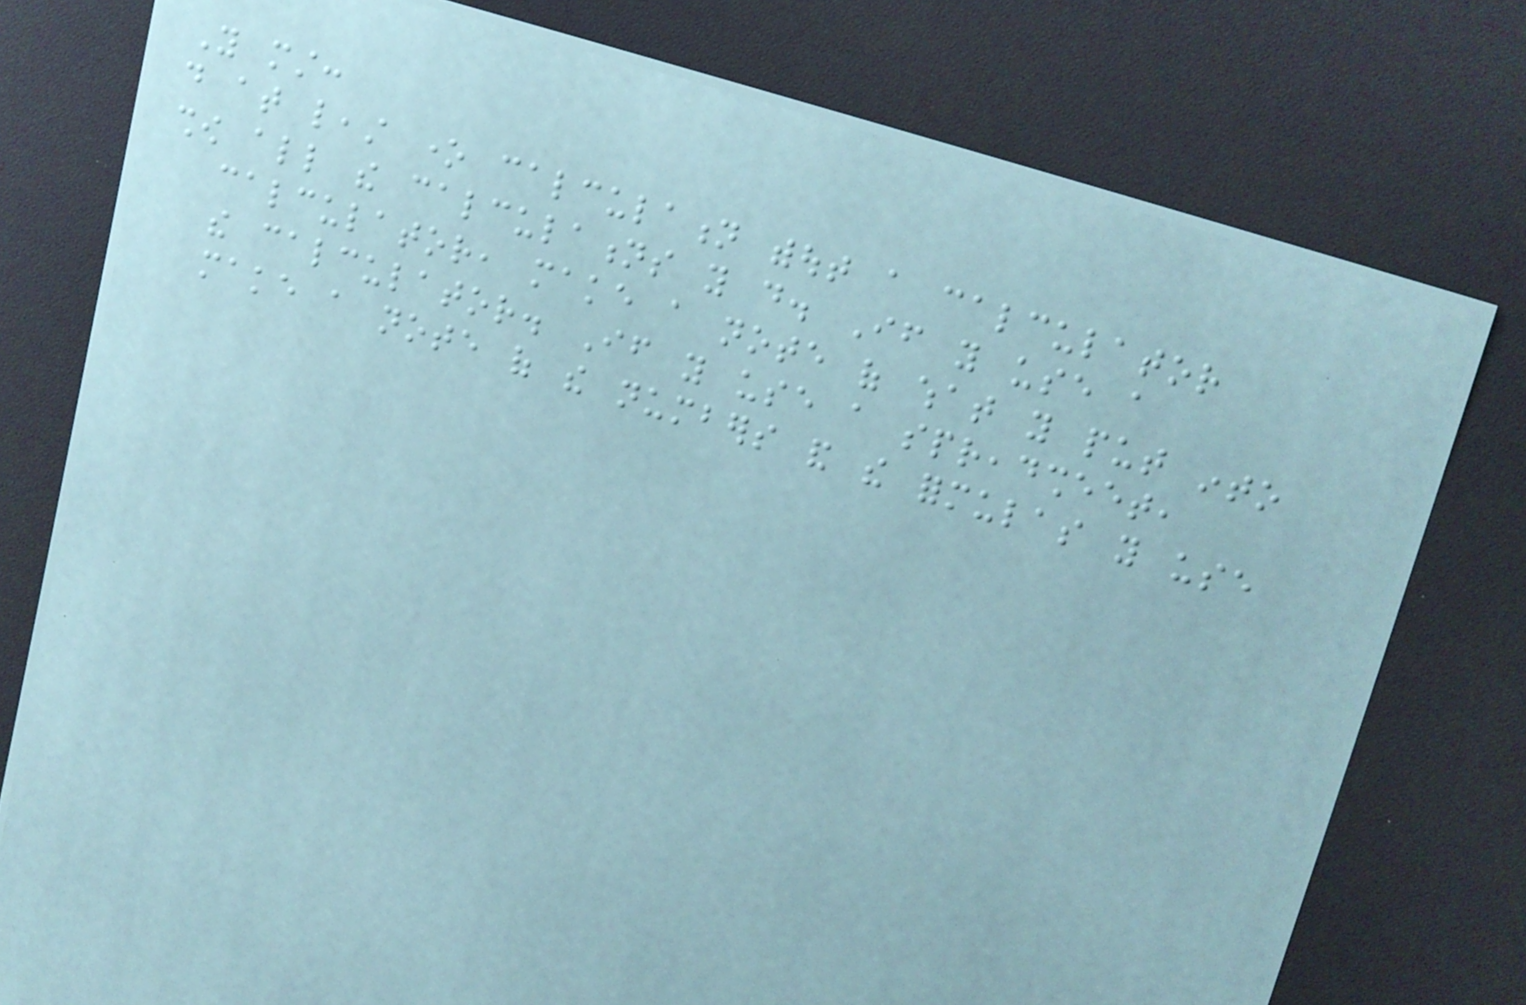You must:
do at least one calculation without a calculator
show all the calculations you do. If you use a
calculator, make a note of what you put into
the calculator. If you use a spreadsheet,
make a note of the numbers and the formulas you use
